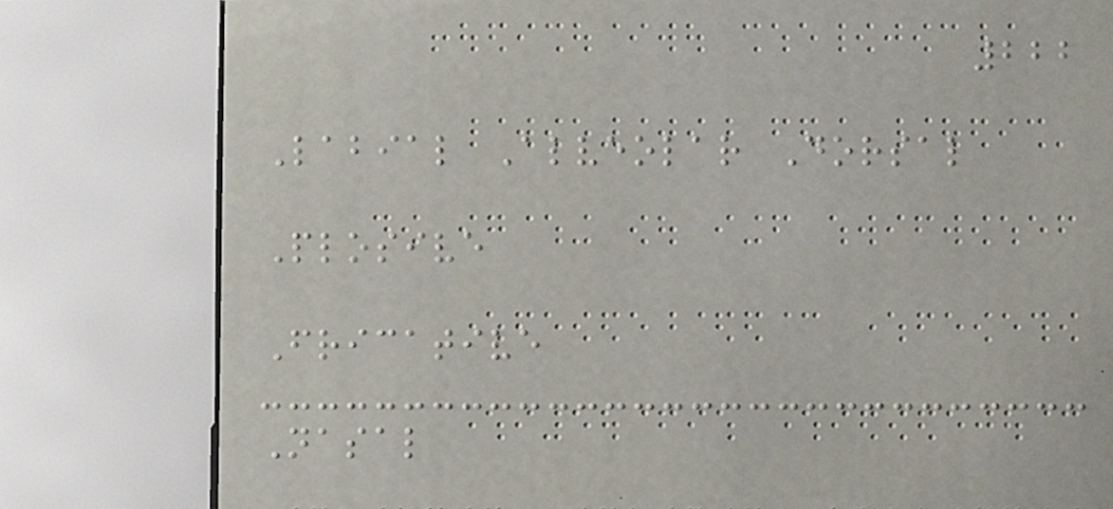222
Labial Alveolar Dorsal
Plosive
Fricative
Nasal
